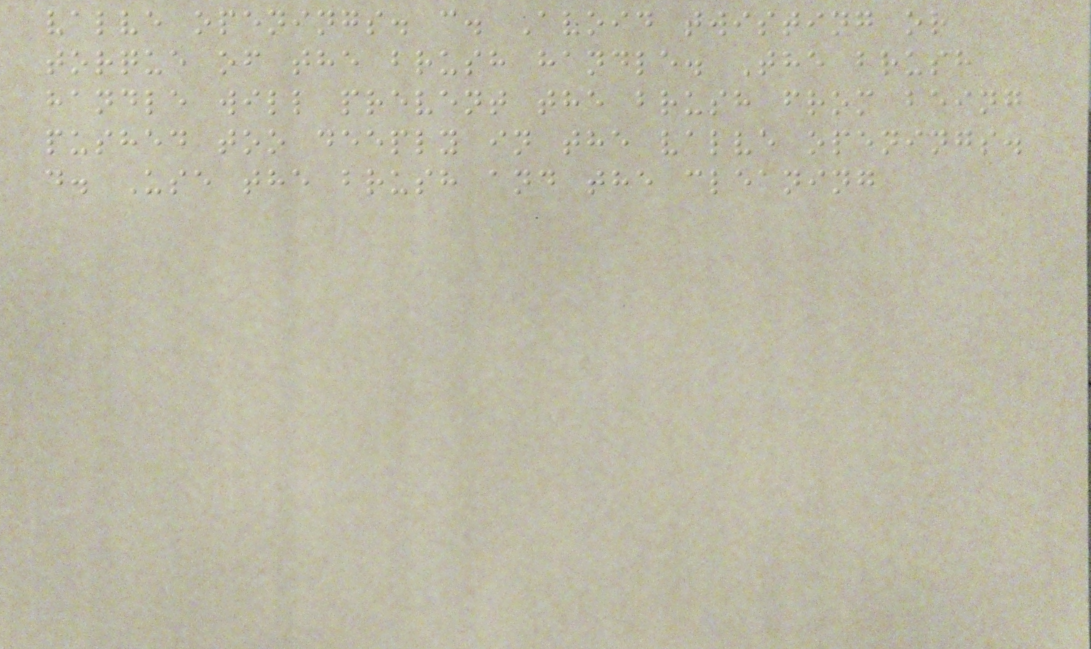valve openings. c. Avoid twisting or
torque of the brush handle. The brush
handle will prevent the brush from being
pushed too deeply in the valve openings.
d. Use the brush and the cleaning
